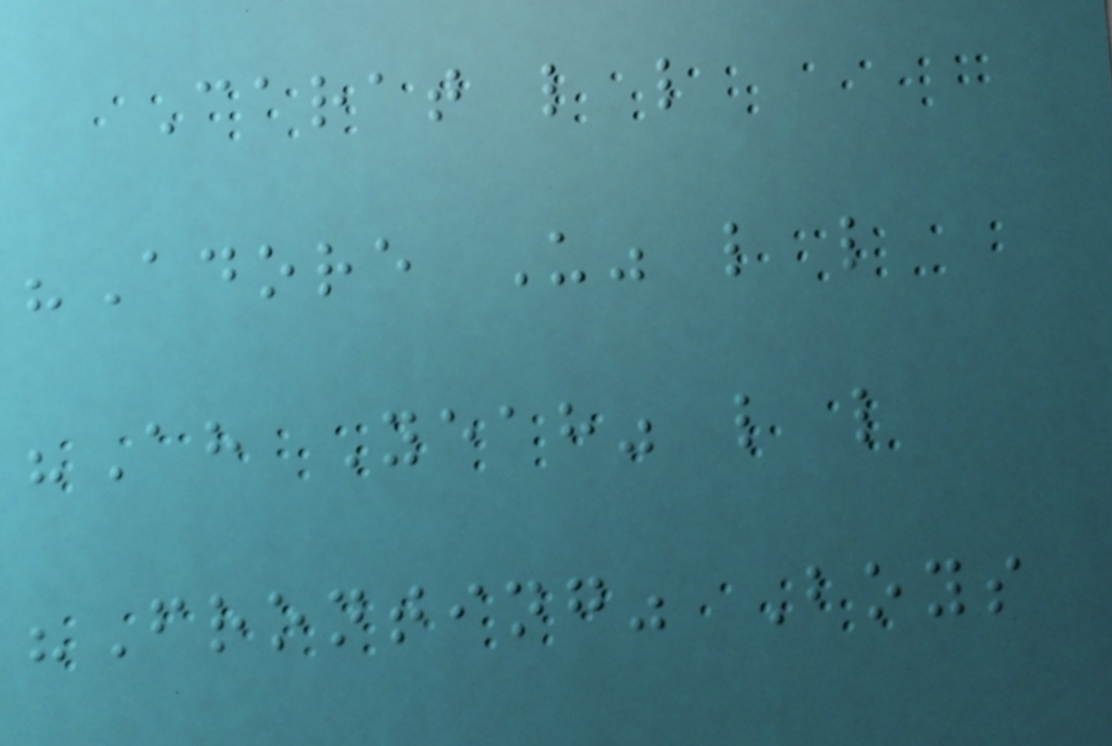Carat l l
"Adore U" l l
"Ah Yeah" l l
"Fronting" Boys
